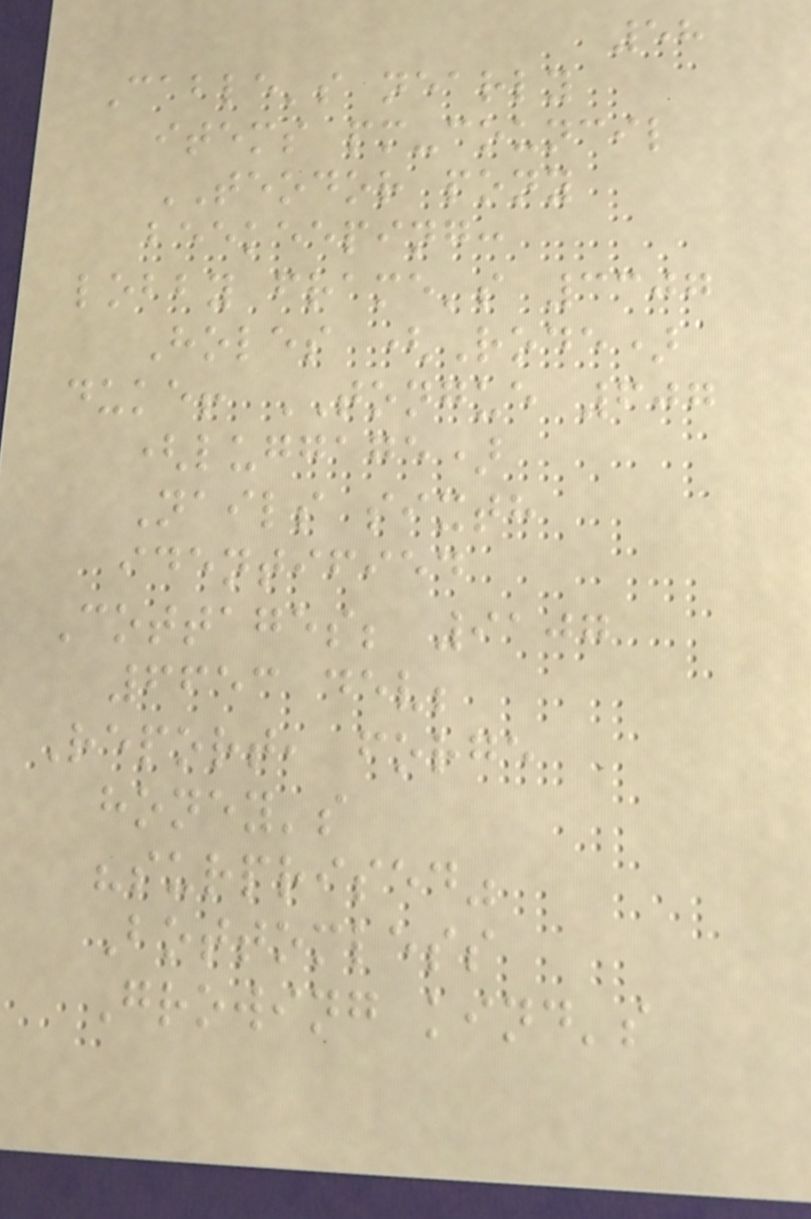58
Cable's nearly
items pm-council
TEODOR pony
beekeeping:
lobby frame's 3307
Holes (Rode)
duke! TONGUE 607
(luggage)
Nails sixth
identified
Cottages; 9107
6653 dev;
Report, forge
honey's
"surprised"
Bottomless
Growing kind's
